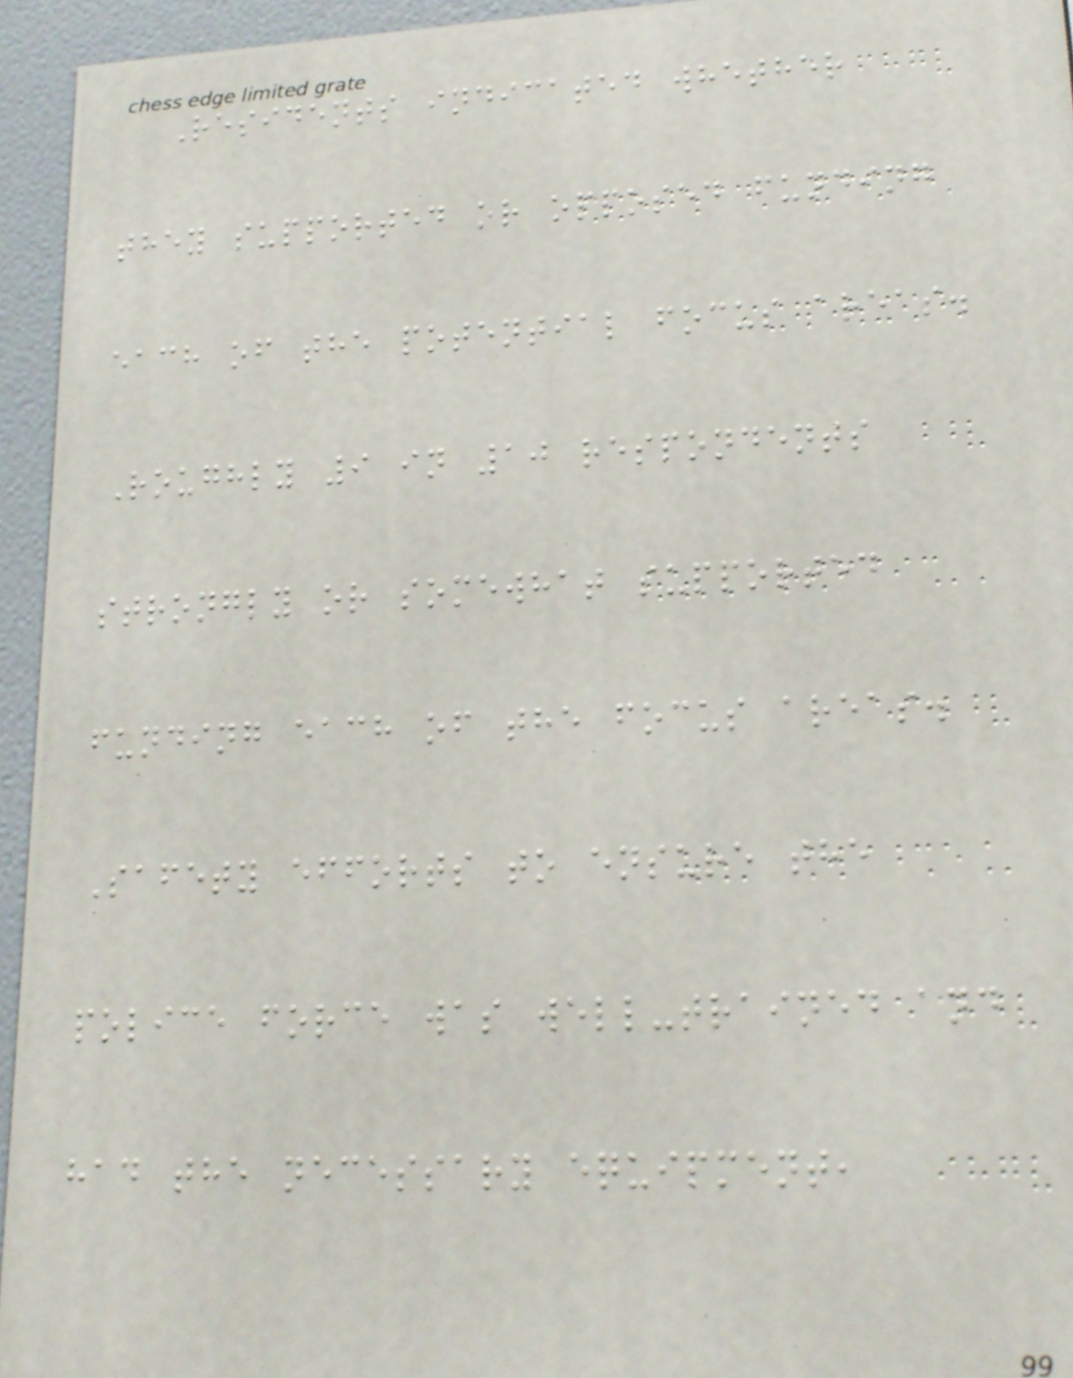Residents indicated whether
they supported or opposed funding
each of the potential focus areas.
Roughly 9 in 10 respondents
strongly or somewhat supported
funding each of the focus areas.
Safety efforts to ensure the
police force was well-trained and
had the necessary equipment,
